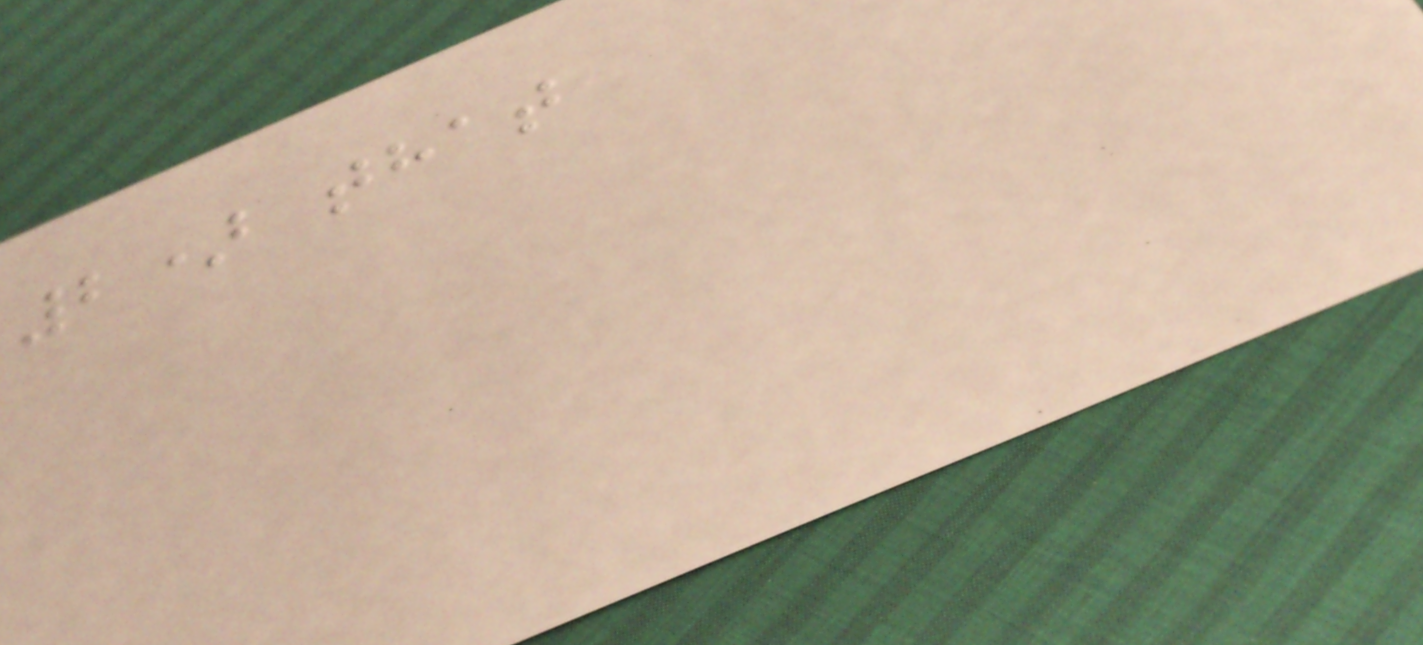2) that
